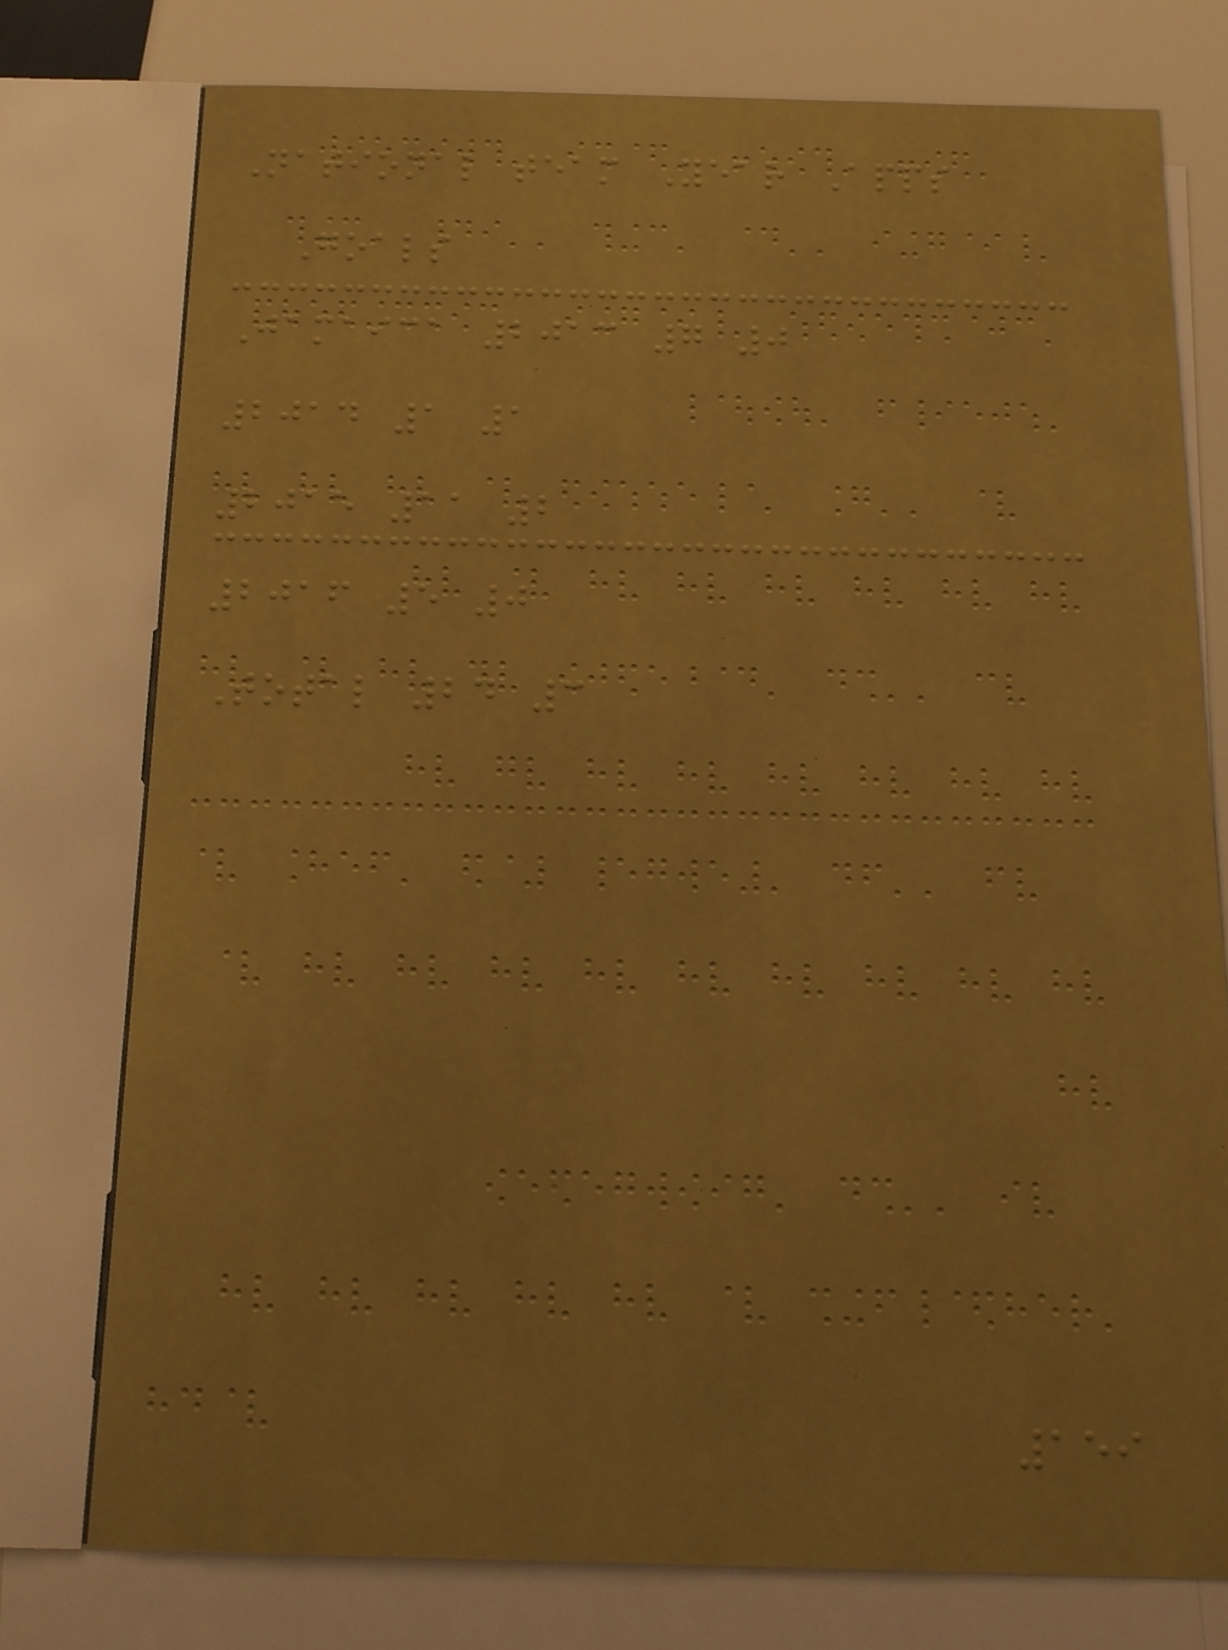National team Year Apps
Goals
Jamaica 2013 7 0
2014 1 1
2015 11 2
2016 5 0
Total 24 3
159
